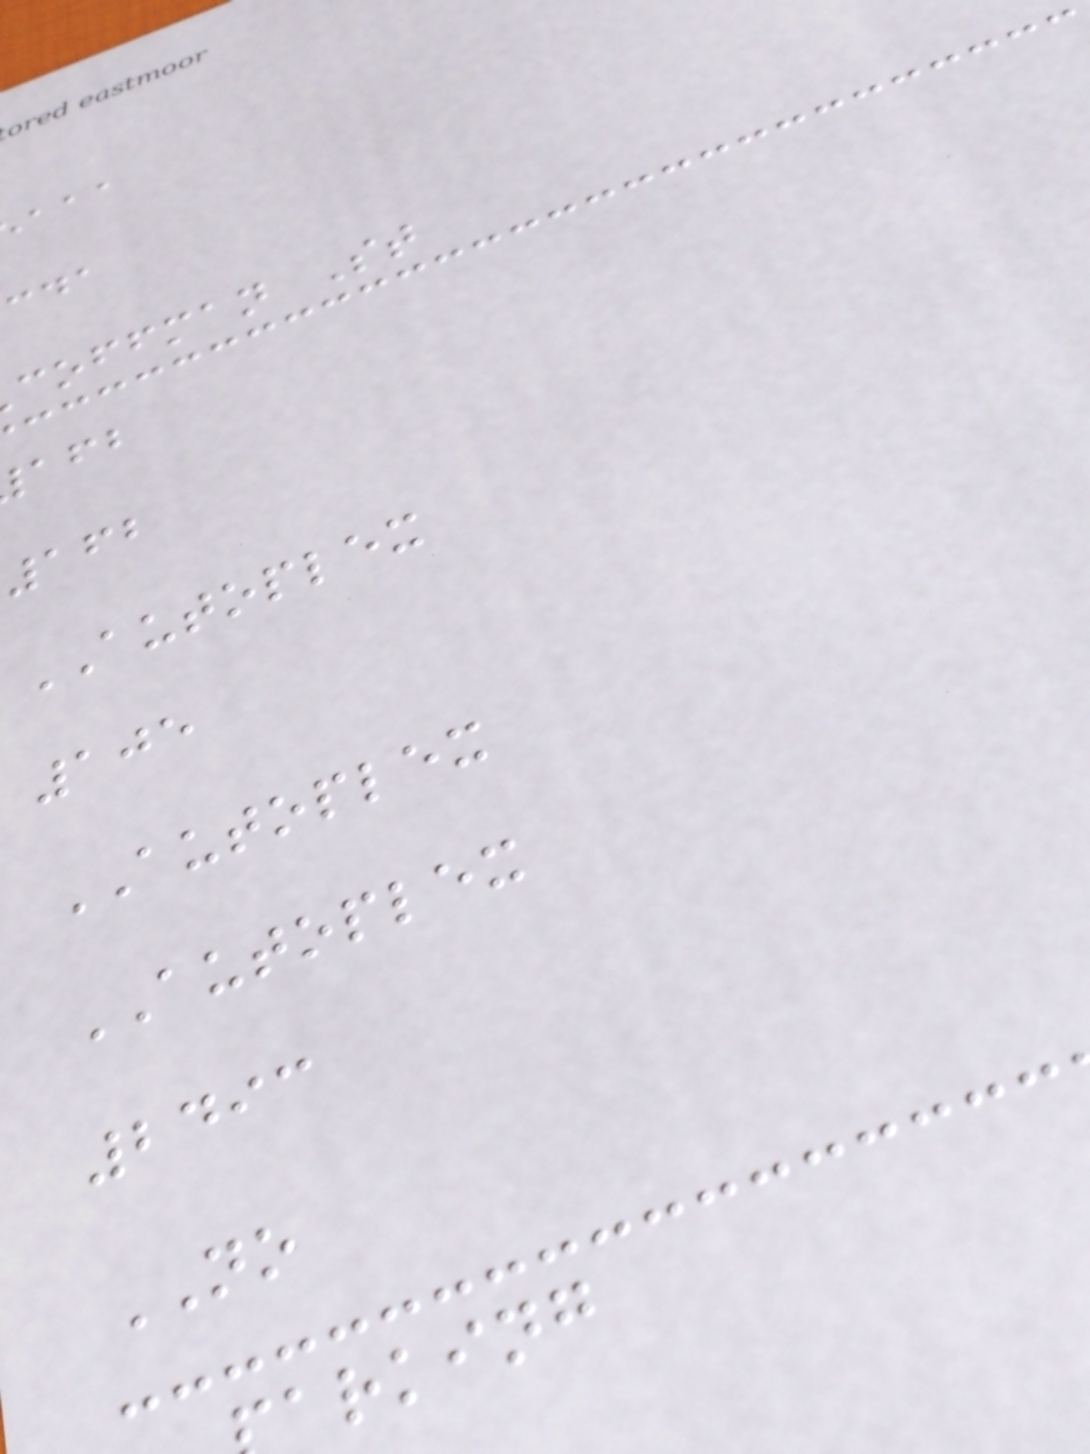coffman St
162
AUTOPLEX
105
AUTOPLEX
AUTOPLEX
2493
NO
arking
